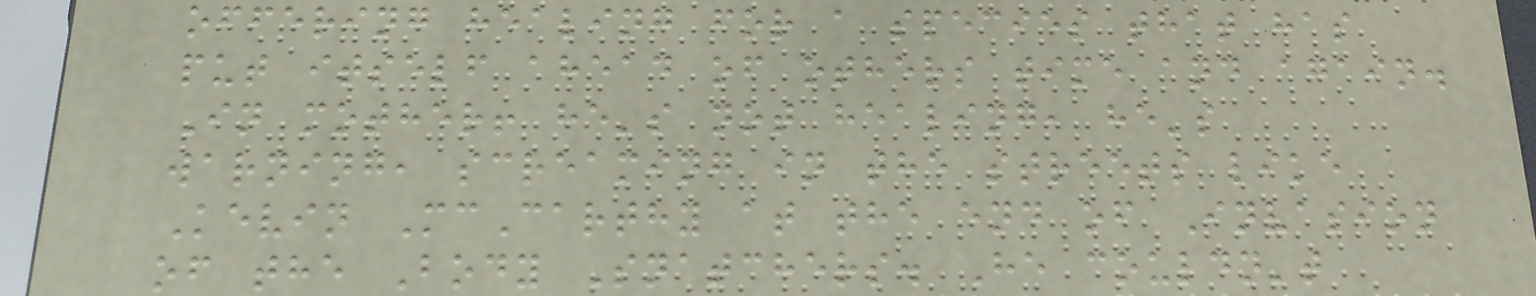offering healing for a species that has
put itself ahead of others time and again.
In mother! he's not healing, he's
warning, screaming in the streets like
Kevin McCarthy at the end of Invasion
of the Body Snatchers. He couldn't
